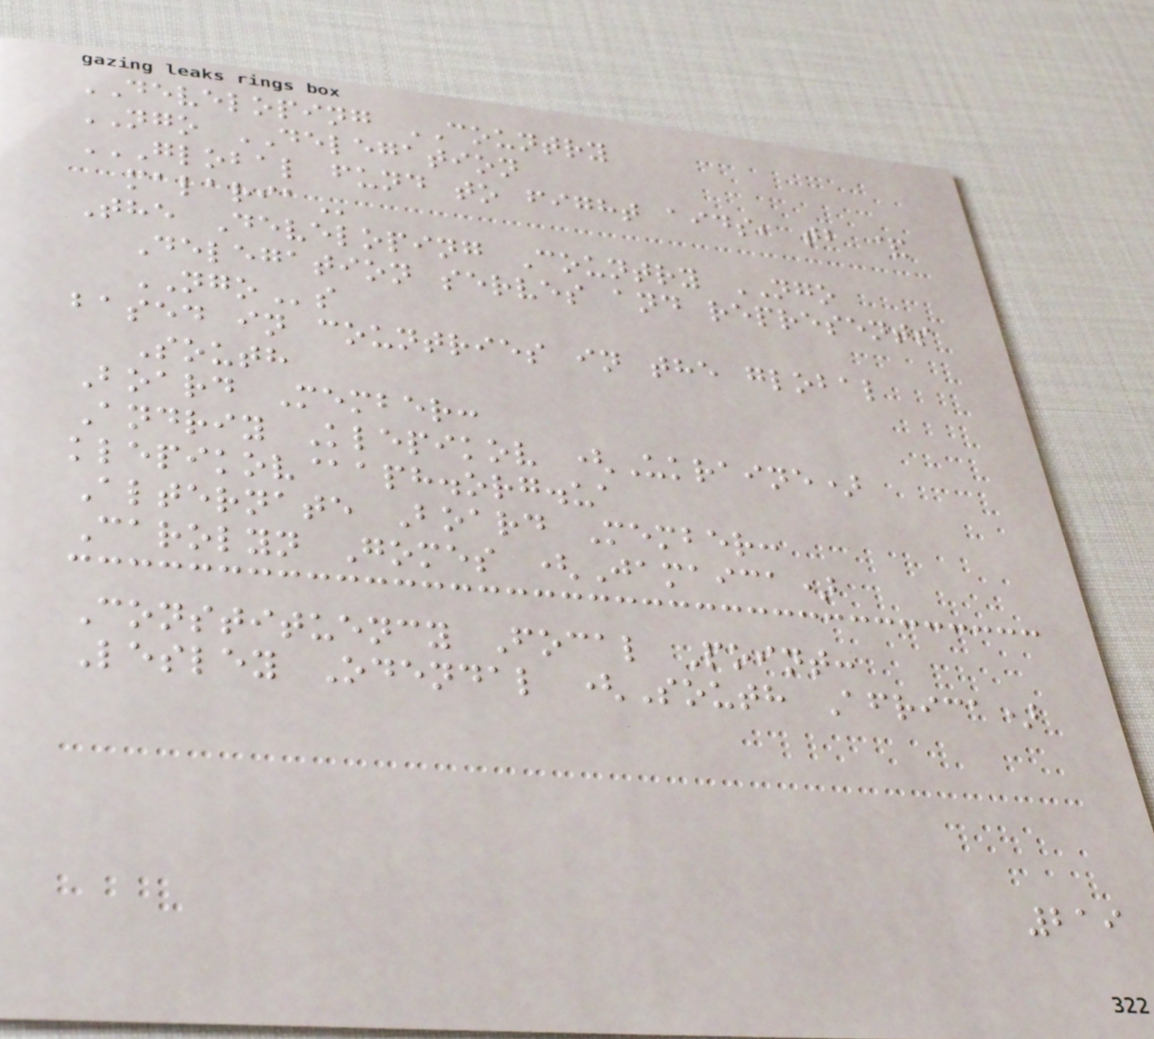DEVELOPING COUNTRY
NGO DELEGATION
GLOBAL FUND TO FIGHT AIDS, TB &
MALARIA
The Developing Country NGO
Delegation serves and represents
NGOs
based in countries in the global
South
Board Member:
Andriy Klepikov (Ukraine)
klepikov@aph.org.ua
Alternate Board Member:
Carolyn Gomes (Jamaica)
Constituency Focal Point:
Lesley Odendal (South Africa)
219
